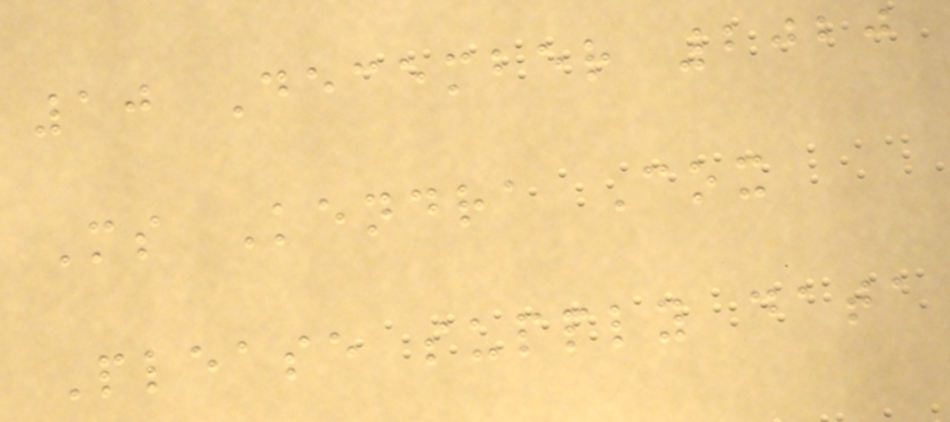10 December 2020
Ms Kendra Cox
Please supply data
